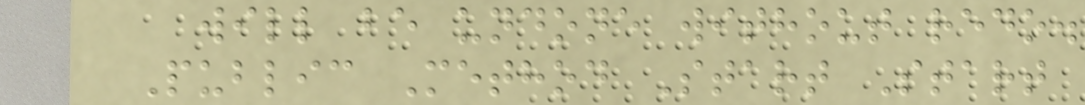will be undone without redo.
Public Method Start Start
